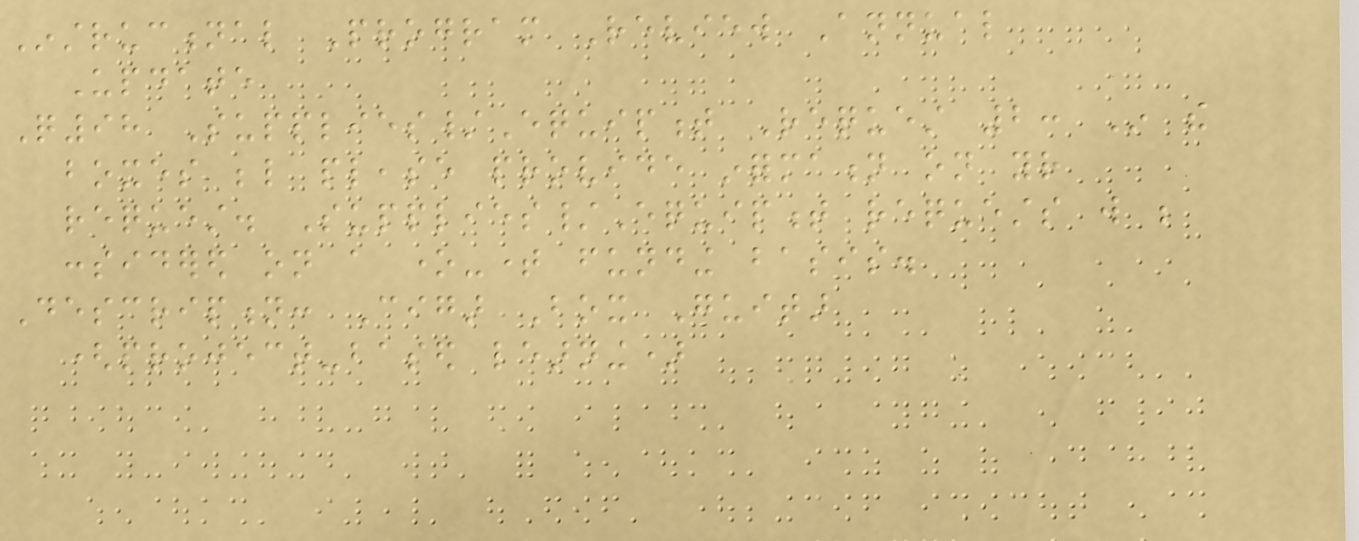Instructional Program Review Annual
Update
Q98 Supplies/Equipment Request 2: In the
boxes below please provide information on your
request. Supplies/Equipment requests will be
considered on a one-time funding basis.
Description: Cigar Box Guitar
(project-based learning)
